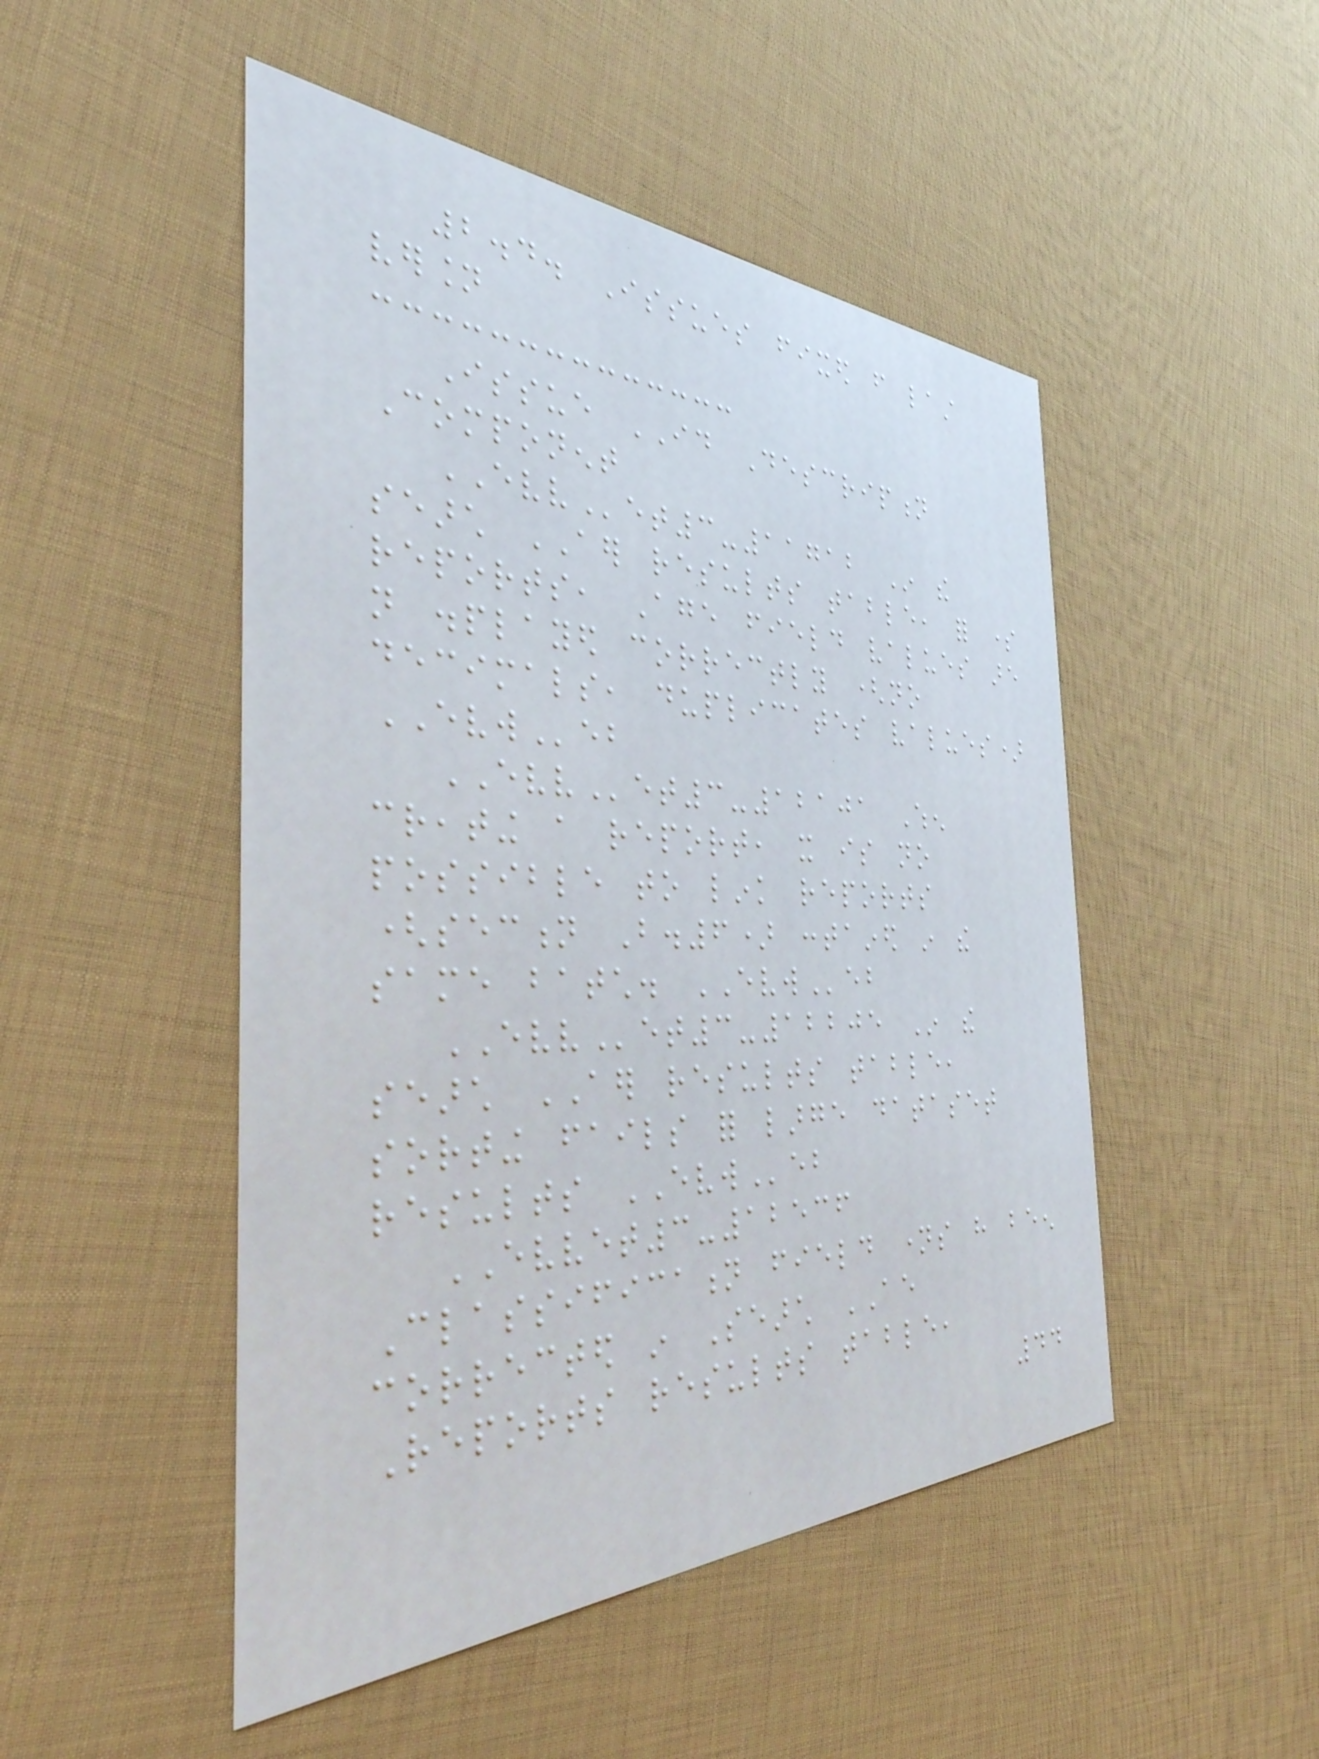2.4. Issues fixed from last
version
Issue ID Description
Component
EVVet3-11712 In the
search AER results table, for some
reports, Age field values are
not displayed correctly (no
decimals, duplicates values)
EVWeb
EVVet3-12101 When
creating a report, it is no
possible to link reports
(section B.6) contained in the
same batch. EVWeb
EVVet3-12205 In the
search AER results table,
sorting fails for large dataset
results EVWeb
EVVET3-12536
Classification field names have been
corrected in Search AE
Reports results table,
44
